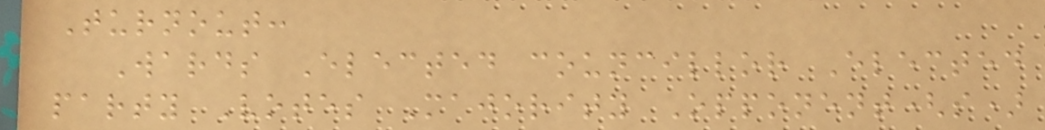Turnout:
Wards Elected councillor Elected
party Votes Majority Opponent(s)
